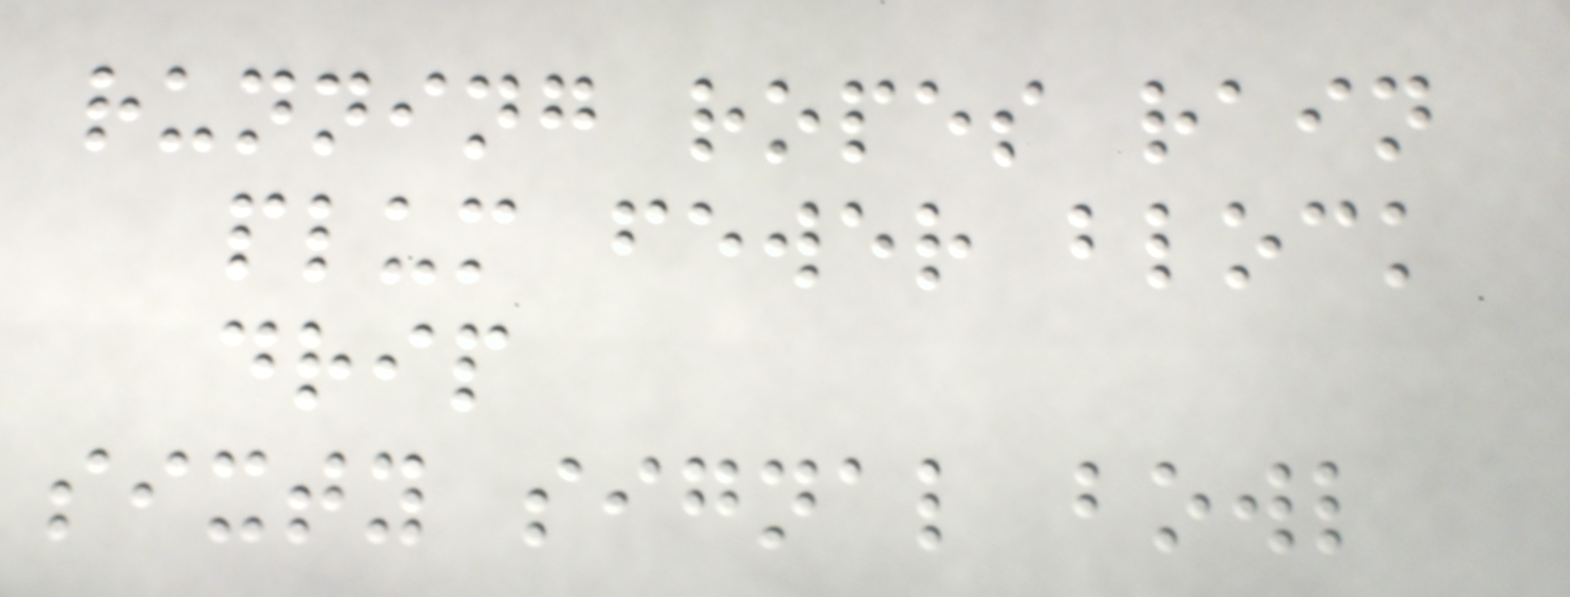running ropes rain
plum fewer block
drip
sixty signal bowl
